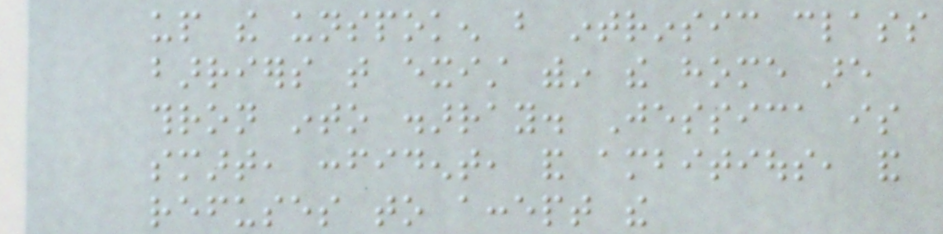up the unspoken but intrinsic class
barriers that exist within the home are
thron into disarray. Jessica is
smart, confident, and ambitious, and
refuses to accept the
